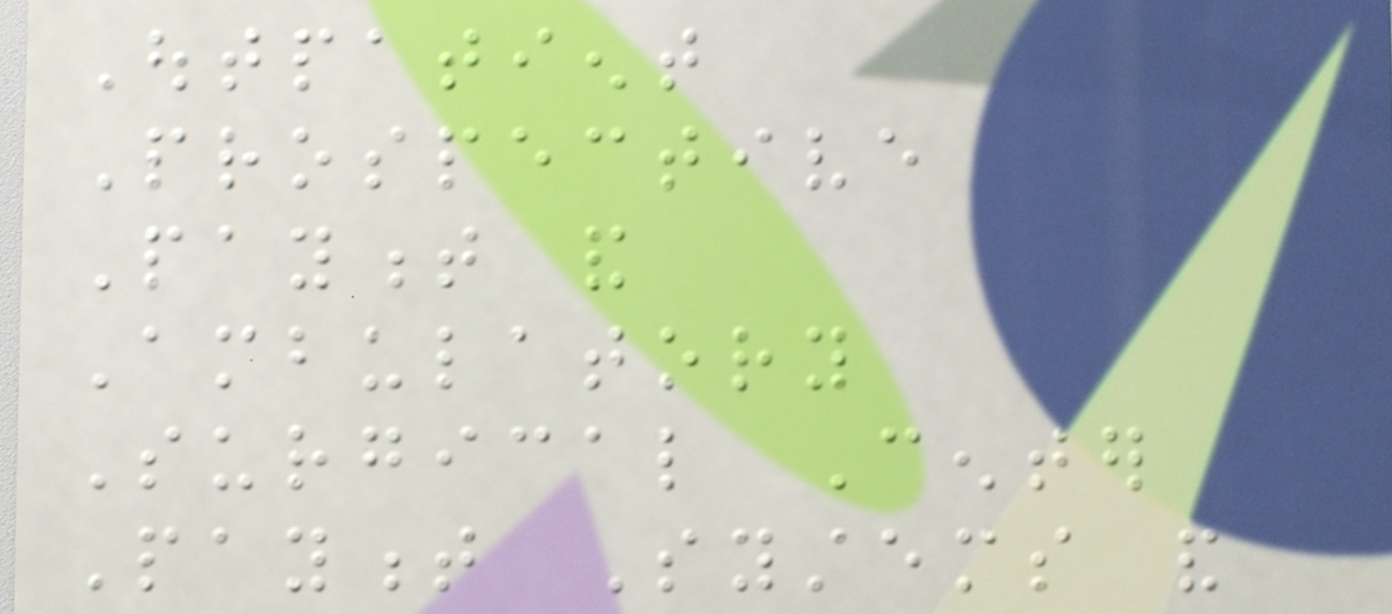Outpatient
Prospective
Payment and
Ambulatory
Surgical Center
Payment Systems and
